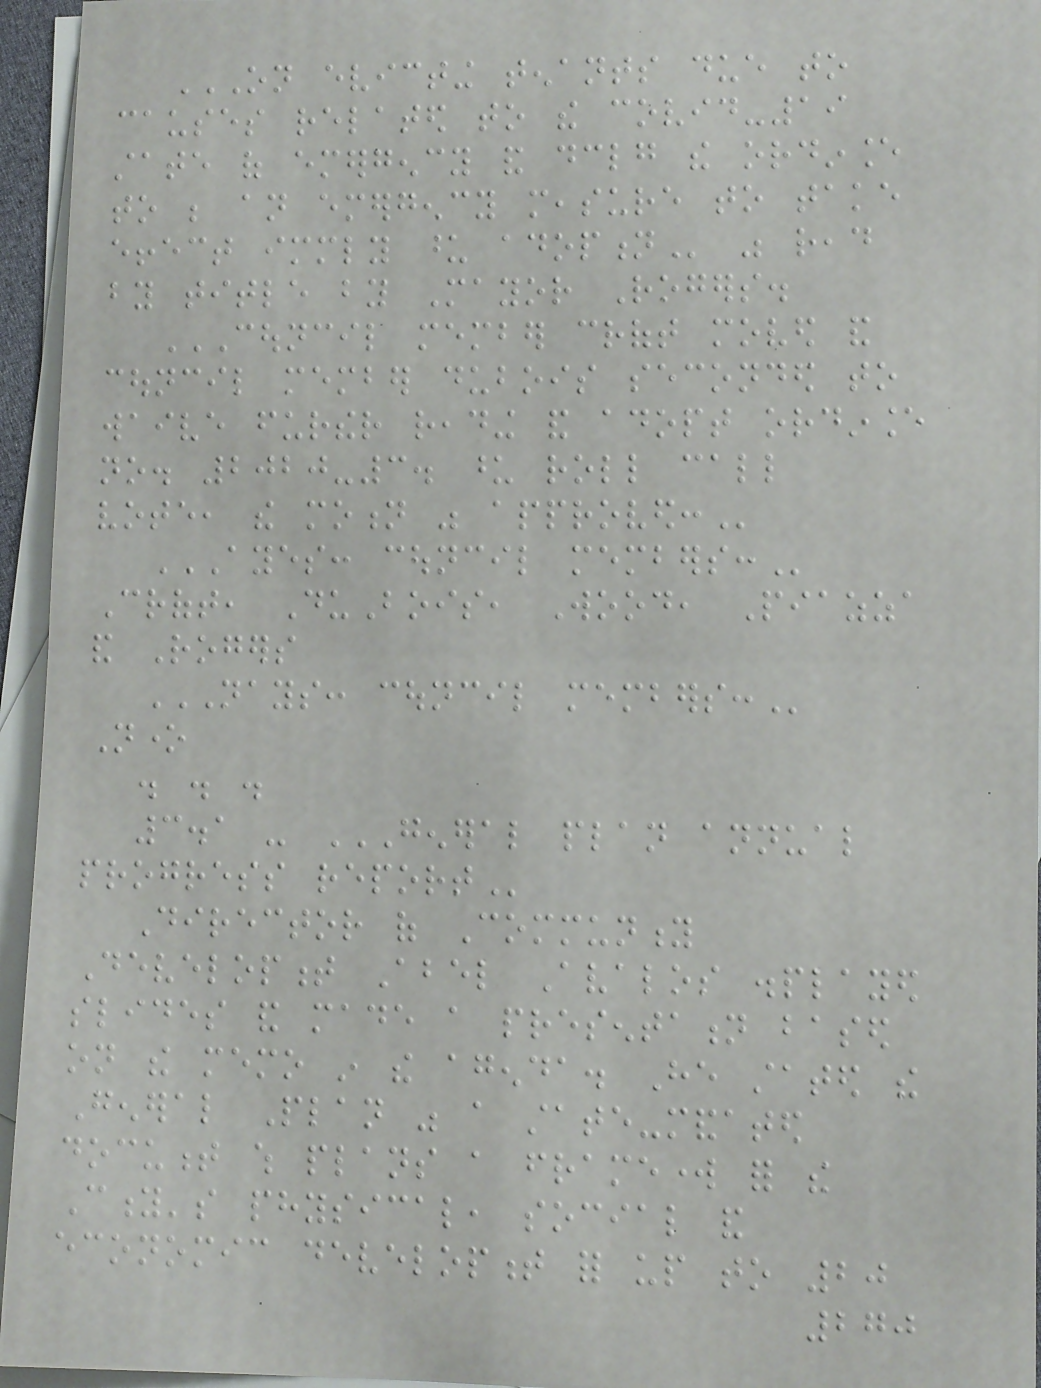ON EVICTING TENANTS DUE TO
CAUSES RELATED TO THE COVID-19
STATE OF EMERGENCY AND DECLARING THE ORDINANCE
TO BE AN EMERGENCY MEASURE TO TAKE
EFFECT IMMEDIATELY UPON ADOPTION was read
by title by Mayor Rogers.
COUNCIL MEMBER CROFT MOVED AND
COUNCIL MEMBER DUBOIS SECONDED TO
WAIVE FURTHER READING AND ADOPT ORDINANCE
NO. 2020-3. UPON ROLL CALL
VOTE, THE MOTION WAS APPROVED:
AYES: COUNCIL MEMBERS:
Croft, DuBois, Wood, Piazza
and Rogers
NAYS: COUNCIL MEMBERS:
None
. . .
3.1 - GENERAL PLAN ANNUAL
PROGRESS REPORT
Director of Community
Development Abel Avalos displayed
slides and made a presentation based
on the memo in the agenda. He stated the
General Plan was a state-mandated
document which plans a framework for the
City's physical, social and
economic development for up to 20
270
